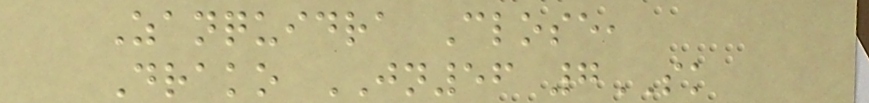Zanquidra Close,
Drako JN56 7SK
